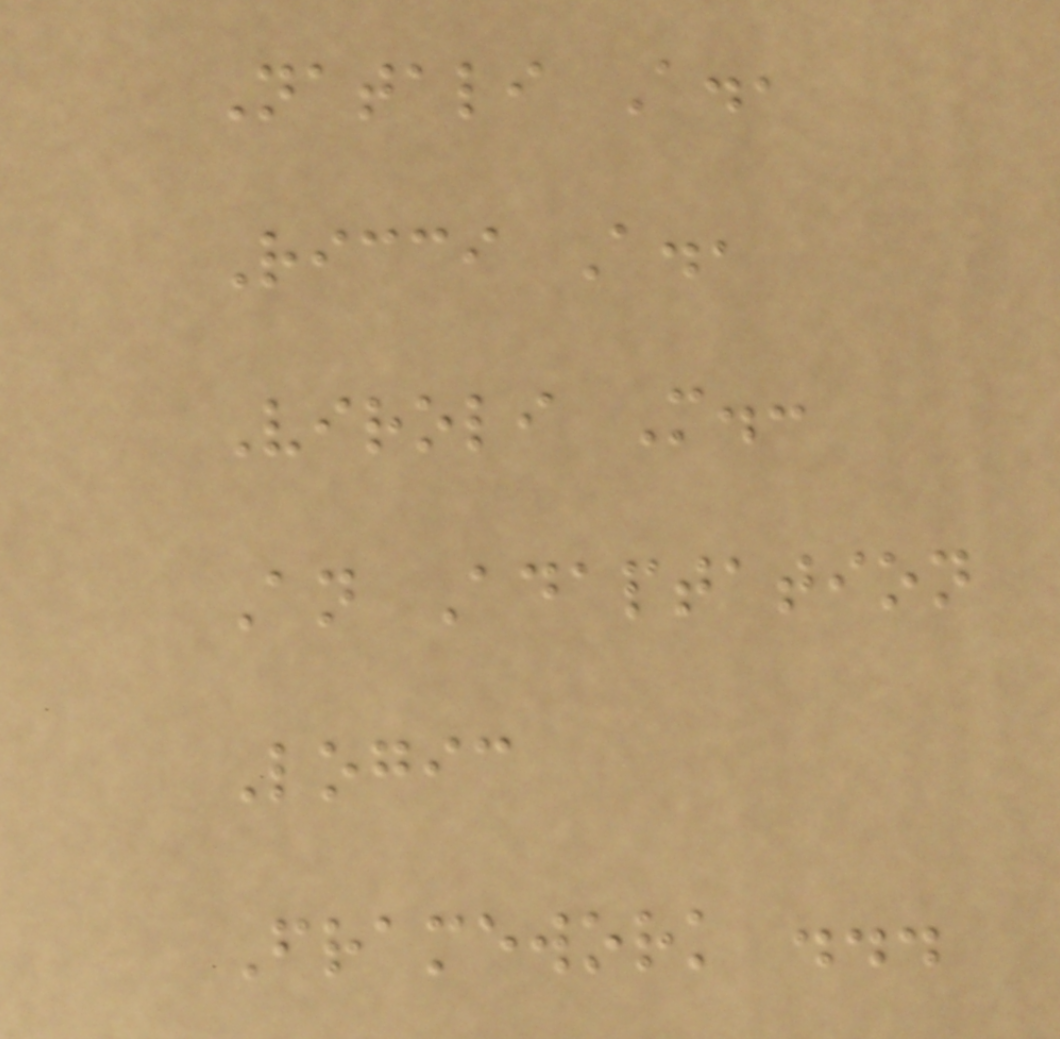Natali A.,
Ricci A.,
Viroli M.:
An Adaptation
Logic
Framework ...
